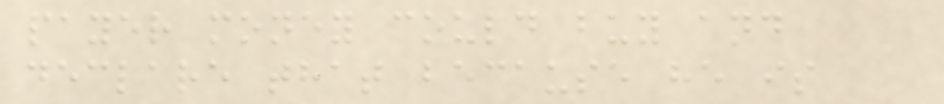payer money could buy and
declare that because he is
